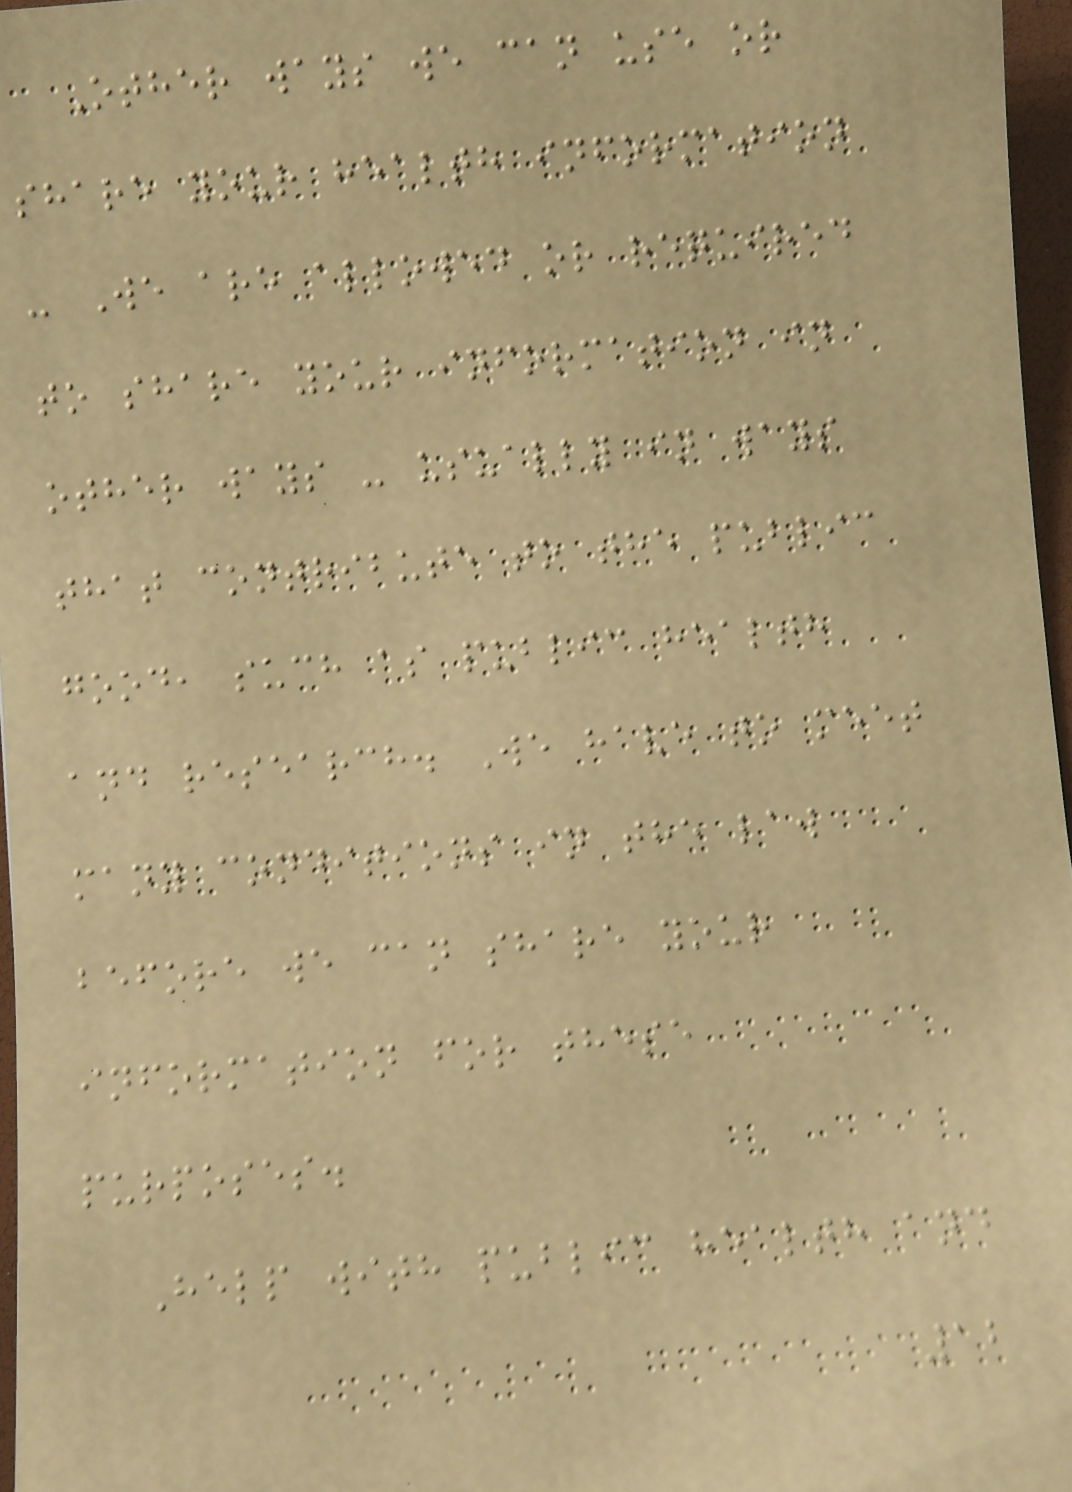Other ways we can use or
share your health information
- We are allowed or required
to share your information in
other ways - usually in ways
that contribute to the public
good, such as public health
and research. We have to meet
many conditions in the law
before we can share your
information for these
purposes.
Help with public health and
12
